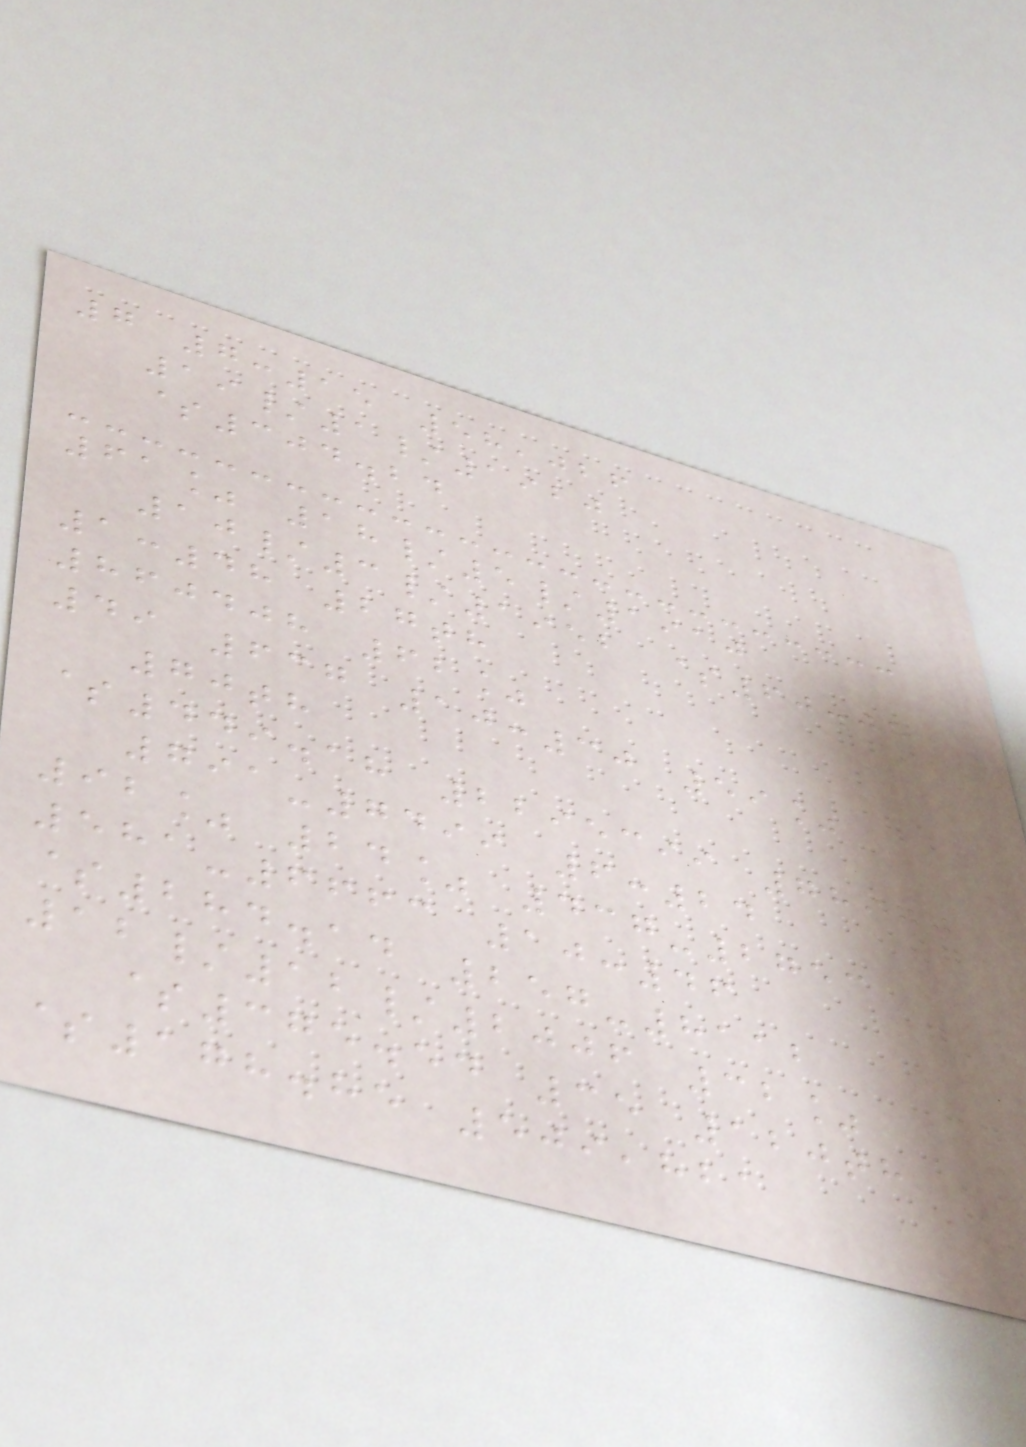7 7:15 58,026
19/1/1920
$304.24
61% 18/5/1910
10/3/1952 $60.08
1:48 27th
860408 62%
49 637 10:30 59%
70th
$449.18 2295399 78970
791-7499 6:24
92% 24% 437-2753
581-6663 10:46
$284.14 257-8112
12/12/2006 32%
$375.54 35 120th
$178.85 509,821
